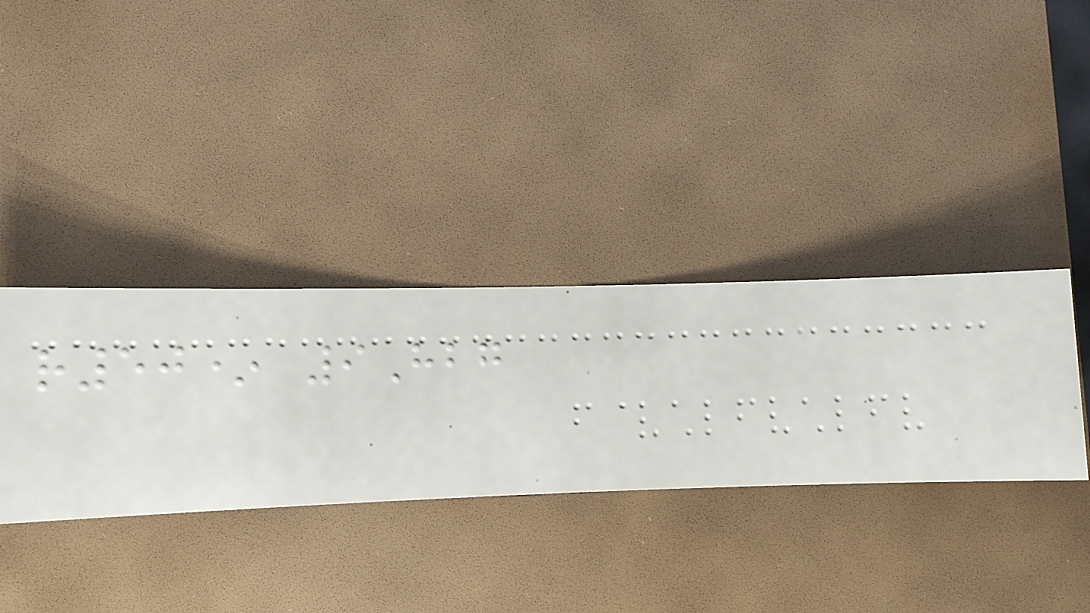r50* 9Hbg
